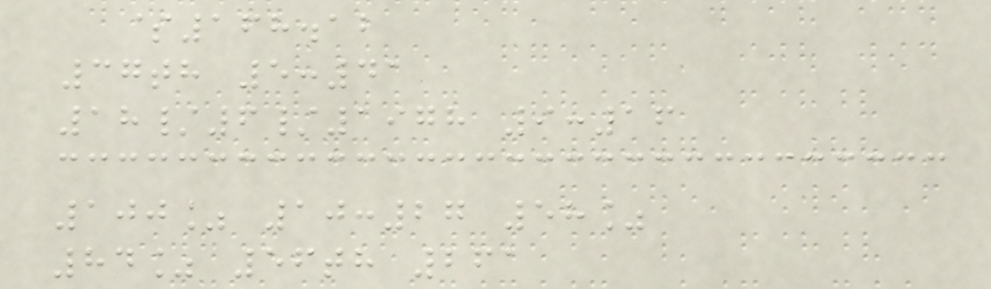$168.12
37th 5:41
18/6/1978 9:16
100% 10:27 58%
84% 56th 261
